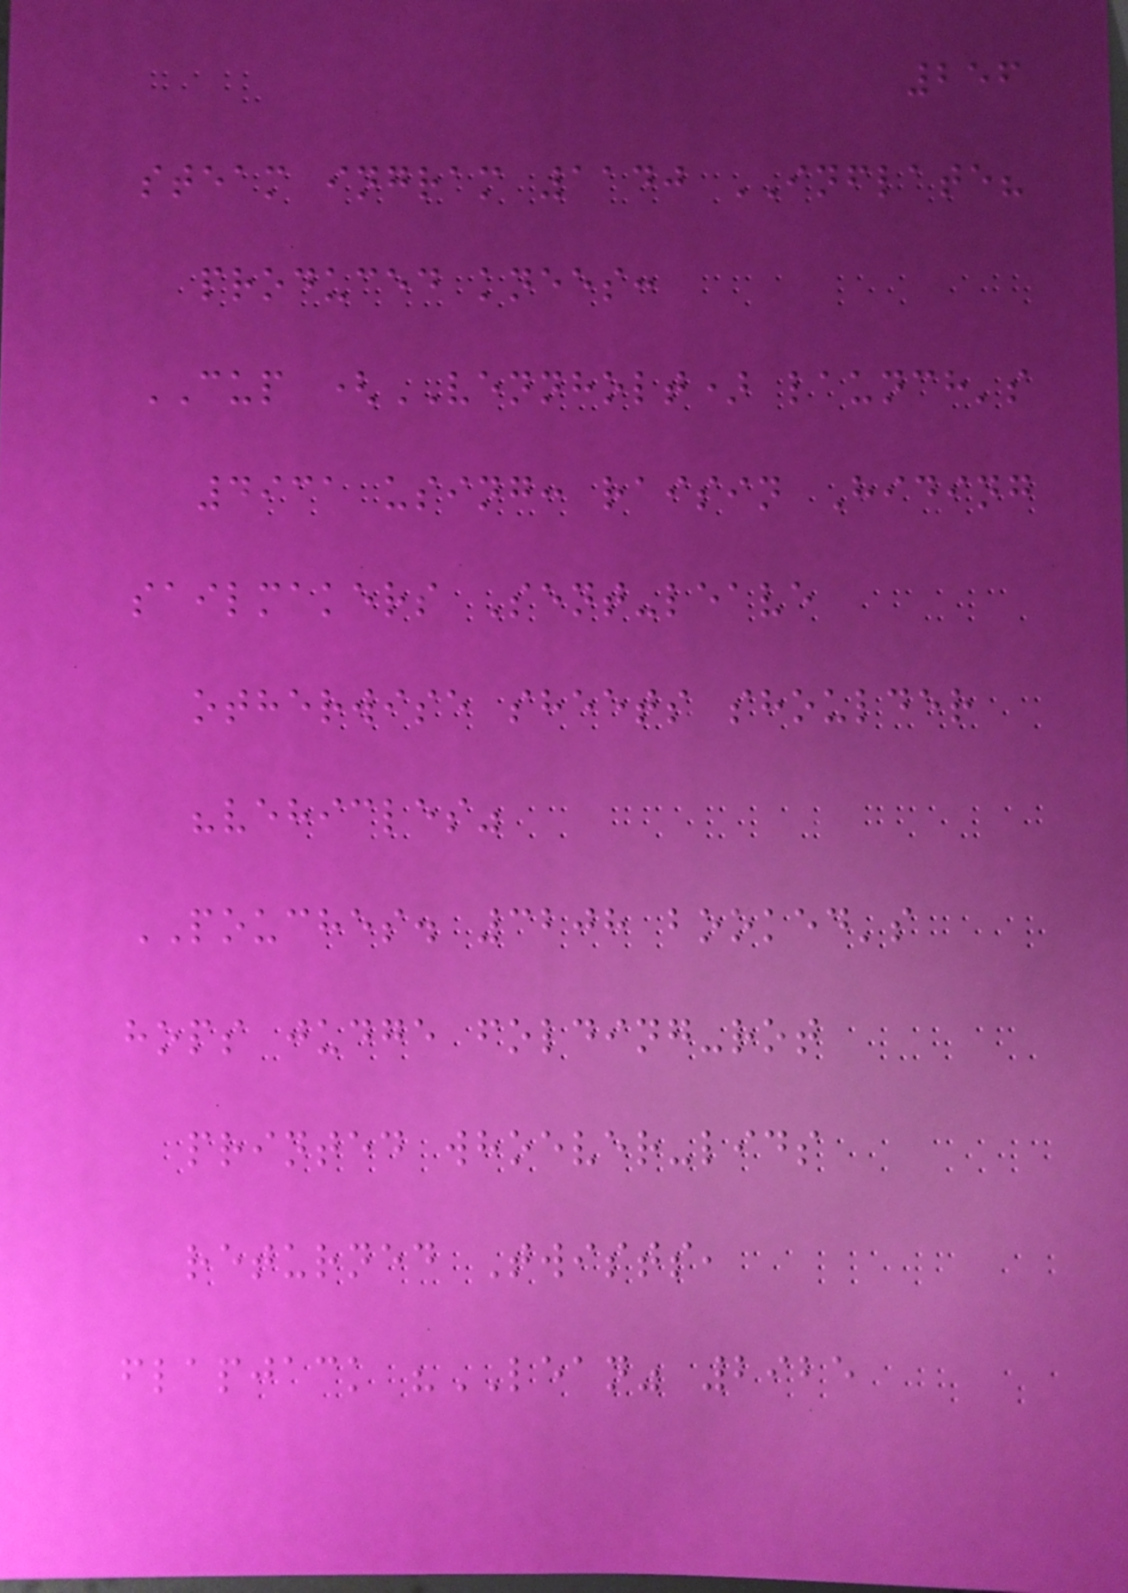256
steam ingram 1140 INFLATE?
produced knees:
CUP (VENNHOLT) launch's
4931 using: raisin Hiding
sailmakers Sent-leave
otherwise sheets shoulder
"vehicles"
POUCHES. 3208 booked's
hops judge folding-rot
printed whoever-lids
returned Twists,
flapjack "LEAN" 2925
